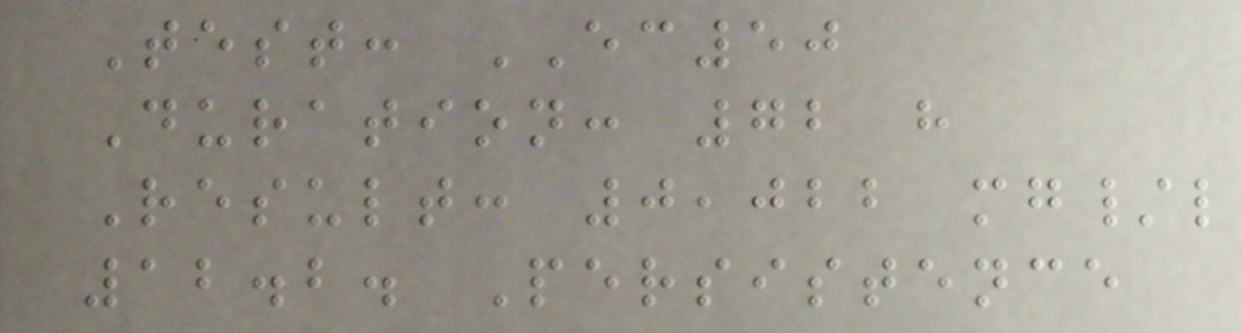Test: EC50
Duration: 72 h
Result: 0,022 mg/l
12.2. Persistence
